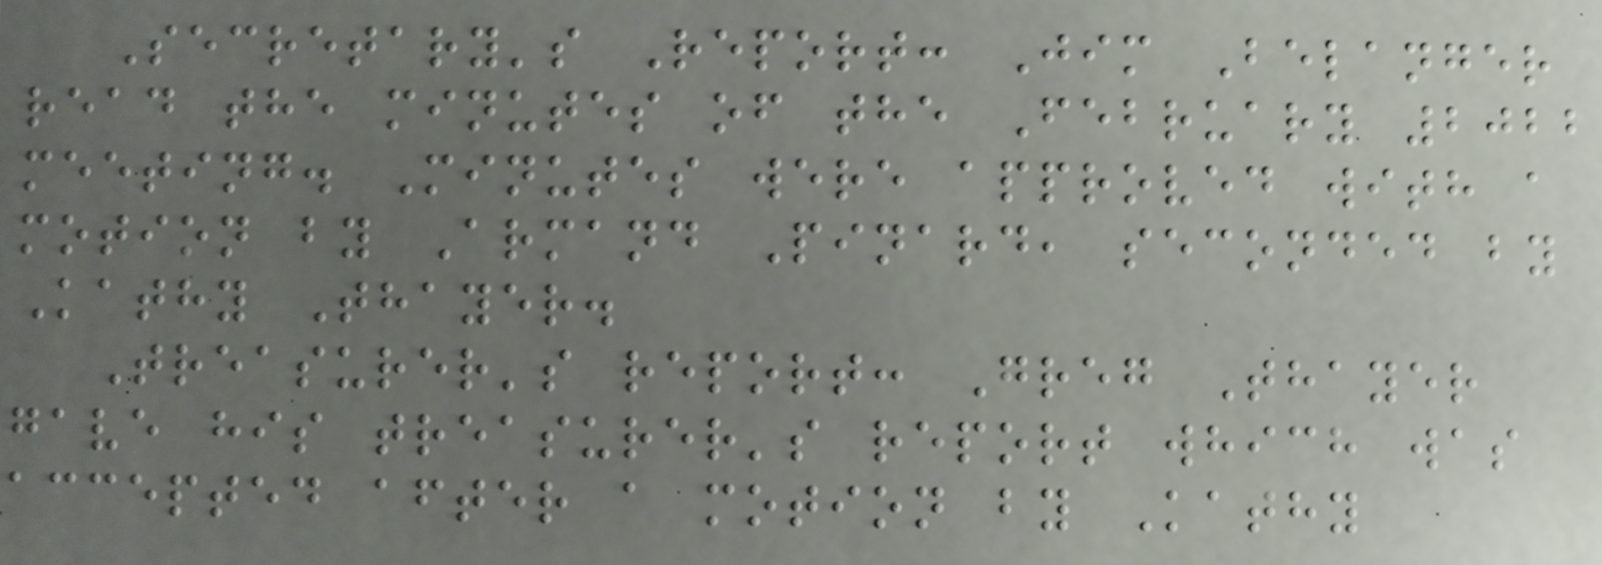Secretary's Report: Jim Belanger
read the minutes of the February 2022
meeting. Minutes were approved with a
motion by Armand Pinard, seconded by
Kathy Thayer.
Treasurer's report: Greg Thayer
gave his treasurer's report which was
accepted after a motion by Kathy
